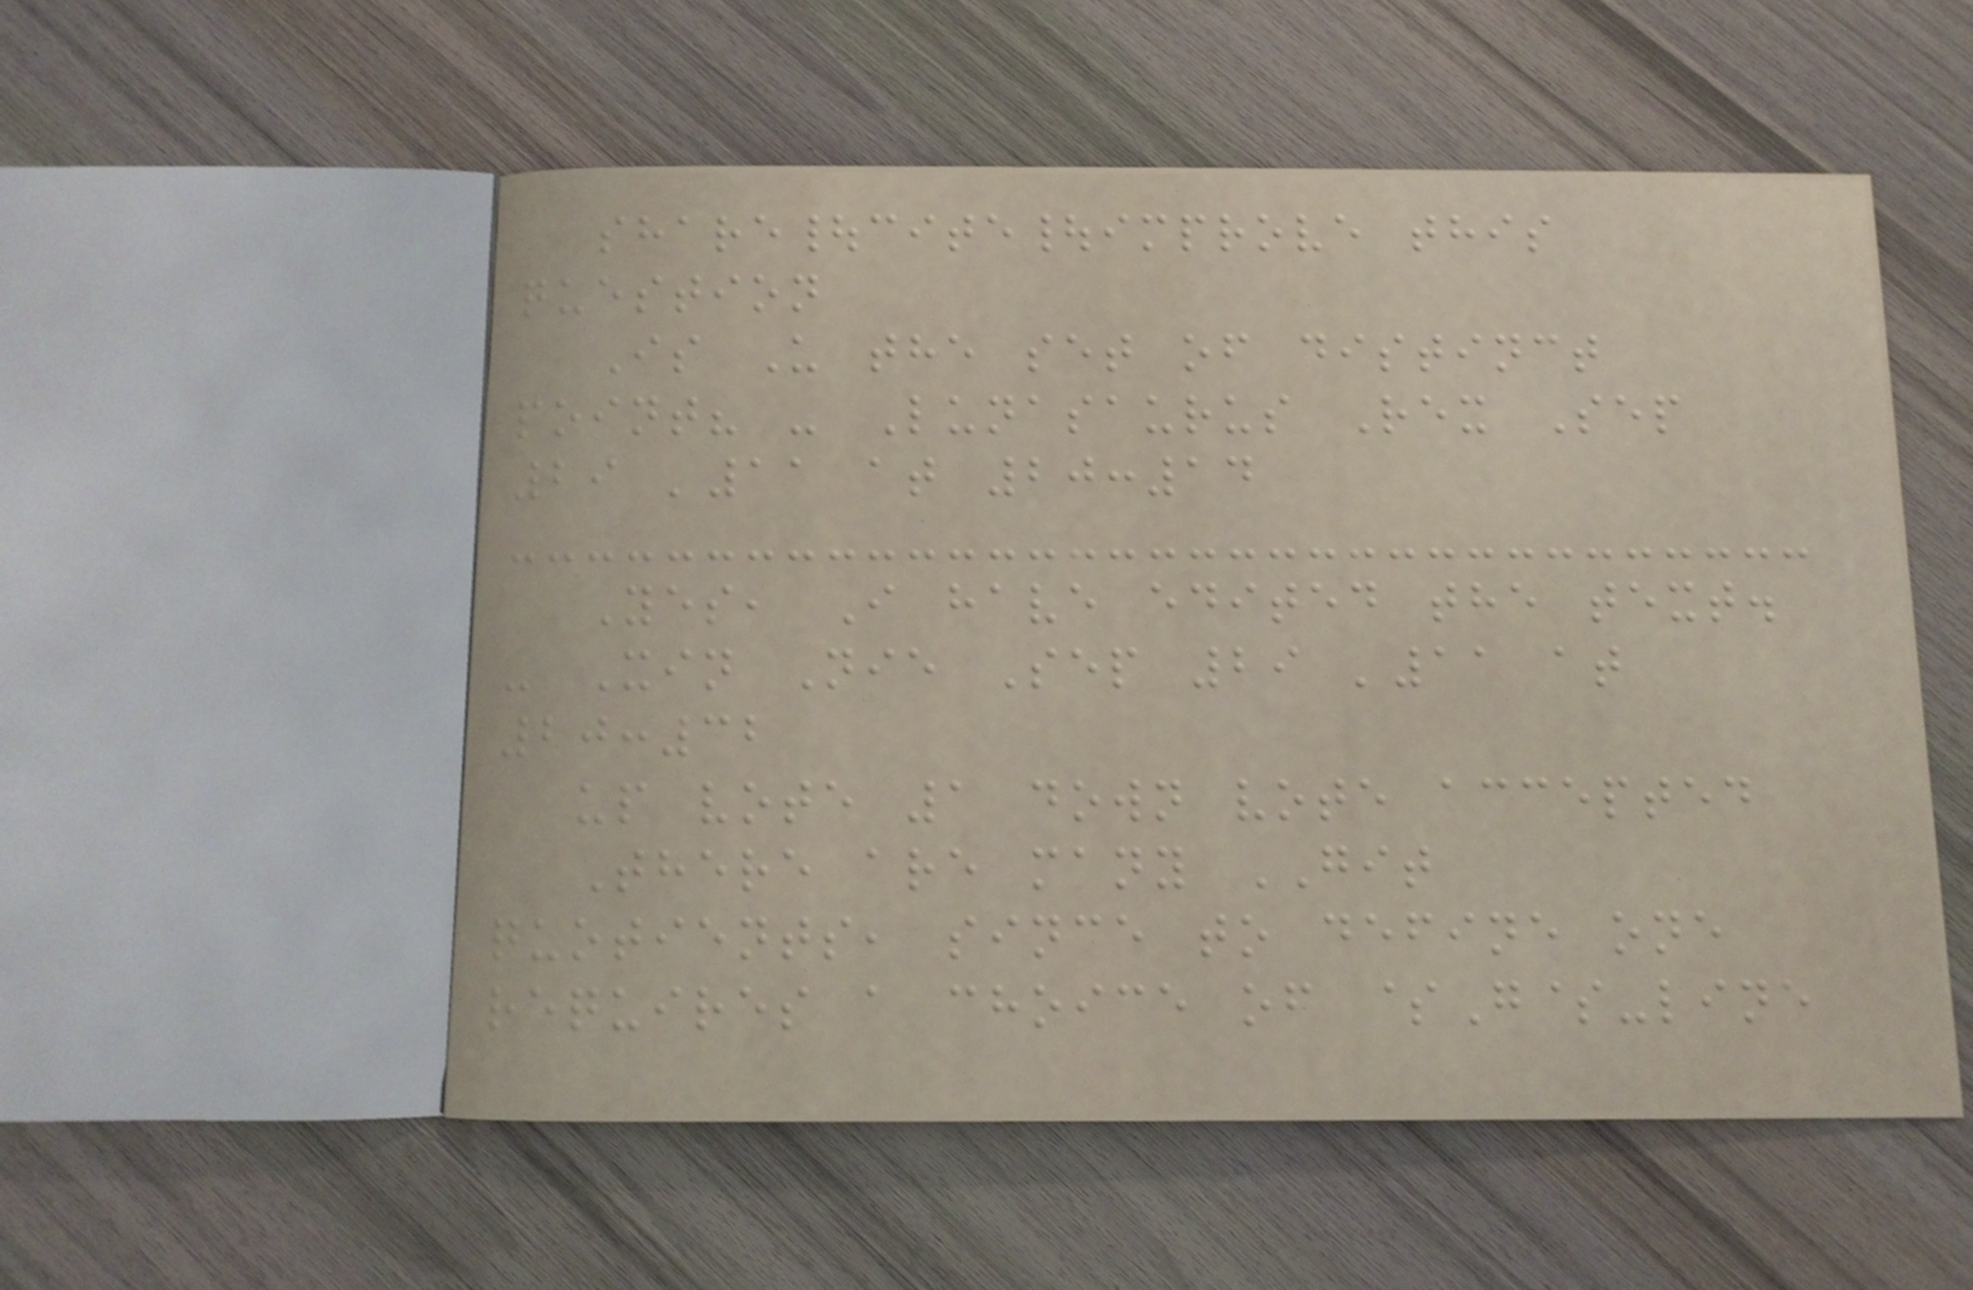share|cite|improve this
question
Is U the set of distinct
point? - Lunasaurus Rex Sep
29 '11 at 20:14
Yes, I have edited the text.
- Xin Nie Sep 29 '11 at
20:32
up vote 1 down vote accepted
There are many GIT
quotients, since to define one
requires a choice of $G$-line
